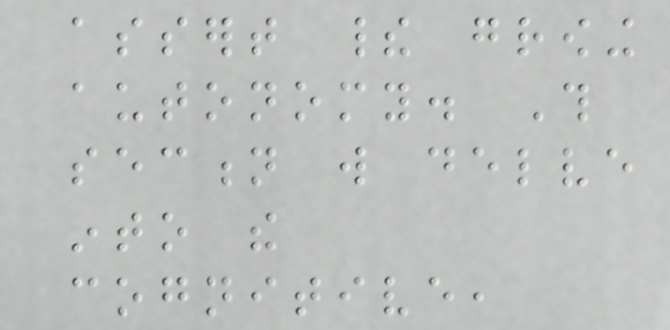assert their growing
autonomy. This
section will delve
into the
cognitive,
